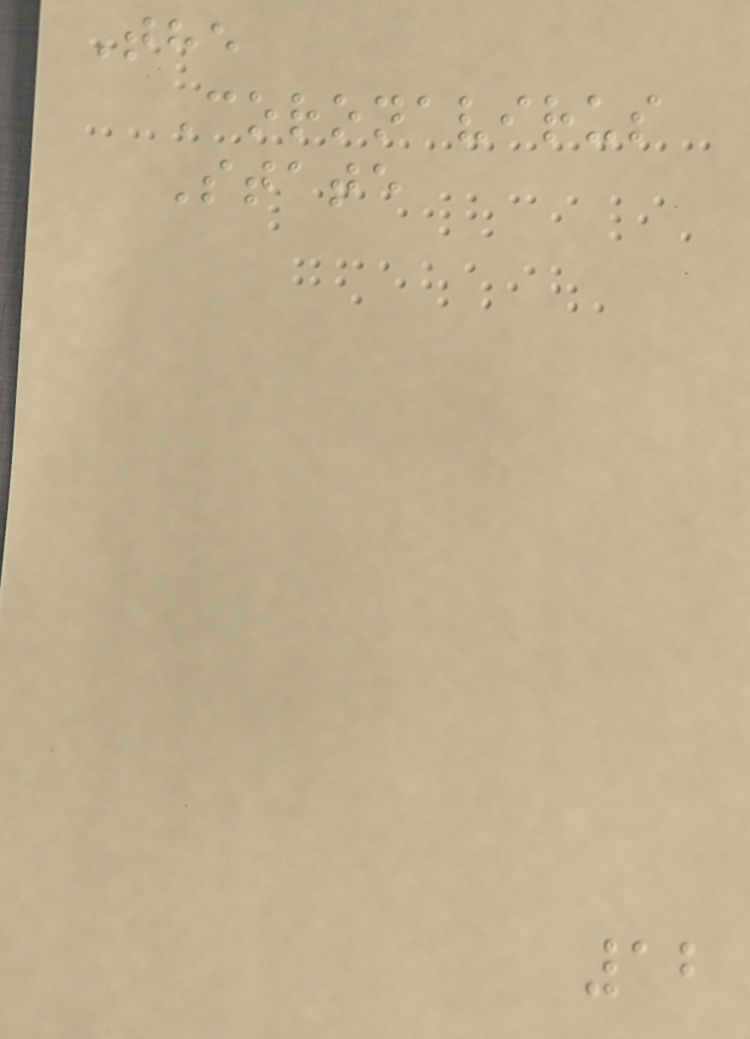The
Coronavirus
State
12
